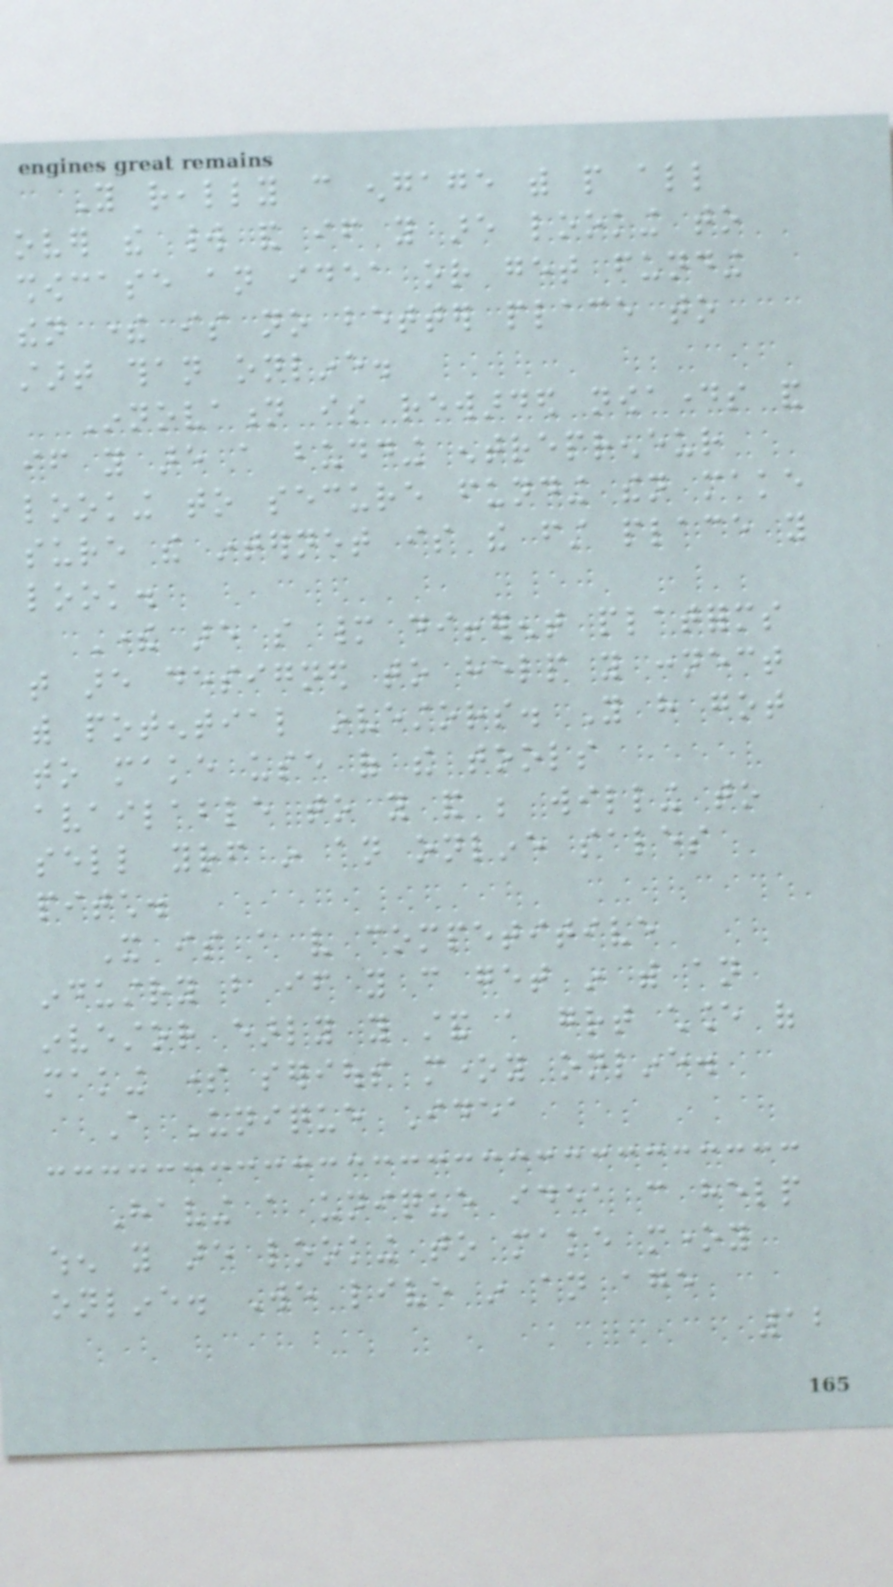You really can engage with people all
over the world and if you are looking to
showcase an idea or get funding
then there is no better place to
start than online.
Innovation is rewarded nowadays and
if you are a budding entrepreneur
looking to secure funding then make
sure the internet is the first place you
look.
There are so many different platforms
that are designed to help you connect
with potential investors. You have got
to make use of the tools
available to you and be willing to
sell yourself in an online sales
pitch.
It is a very competitive
industry but if you can get in with an
investor early you stand a great chance of
making some serious money online.
A Unique Idea
Having a unique idea can help
when you are looking to make money
online. We live in an age
12
